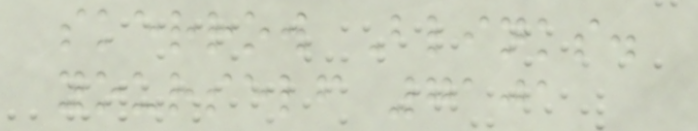skerrow Blinks.
yourself 7101
